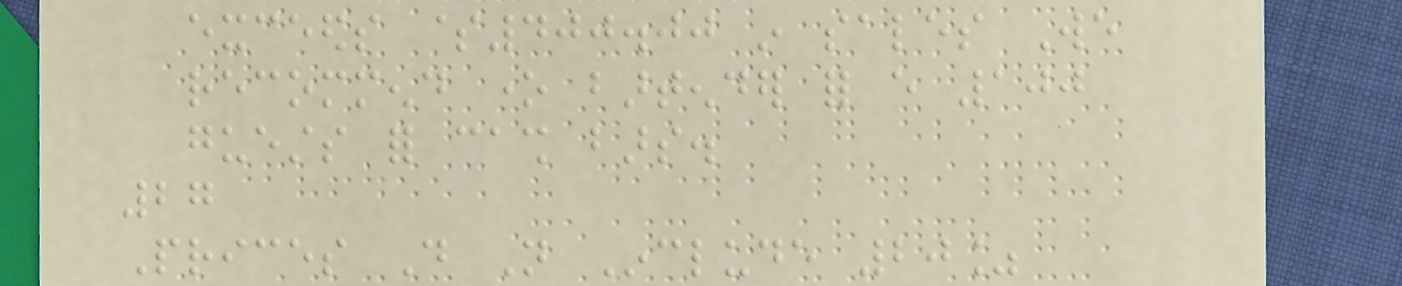exceeds $400.00 in sales We
recommend one bartender for every 100
guests for cash bars.
27
Prices Do Not Include 20%
